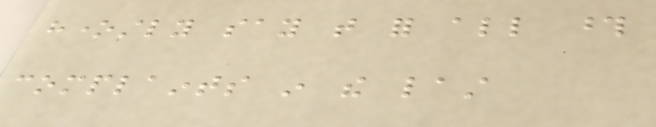honestly say that for all those
complaints in the last
